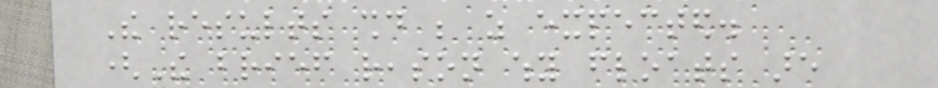The results should be as expected.
(The brief reason why floats are
